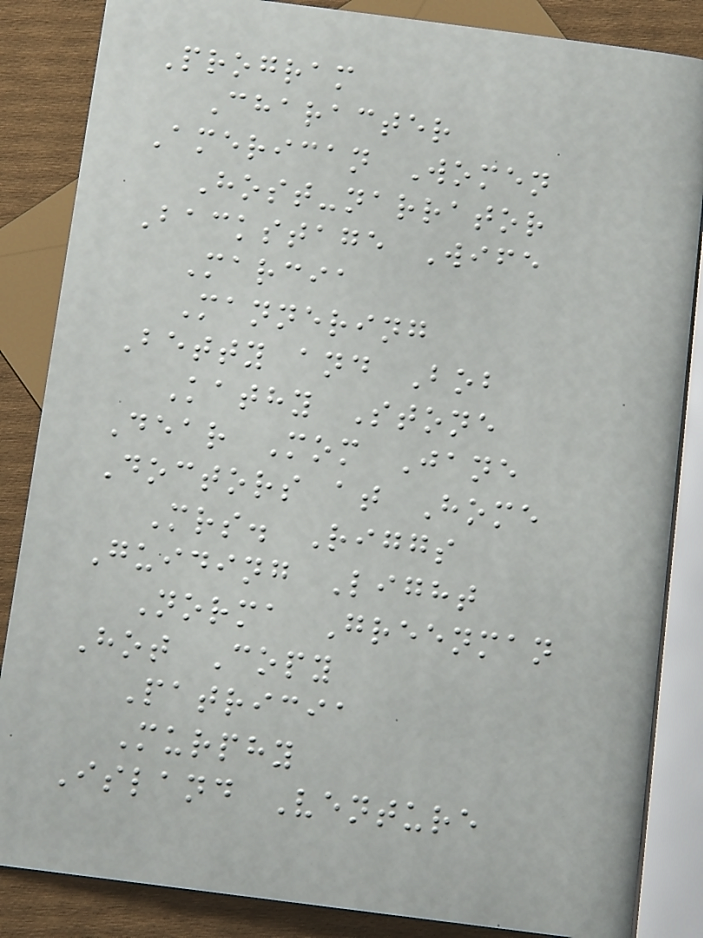Program
Character
American Women
Host-narrator
Backstage Wife
Marcia
Mannering
Betty and Bob
Kathy Stone
Dear Mom Jane
Doctors at Home
Mrs. Riggs
Guiding Light
Norma Greenman
Hot Copy
Patricia
Murphy
Island Venture
